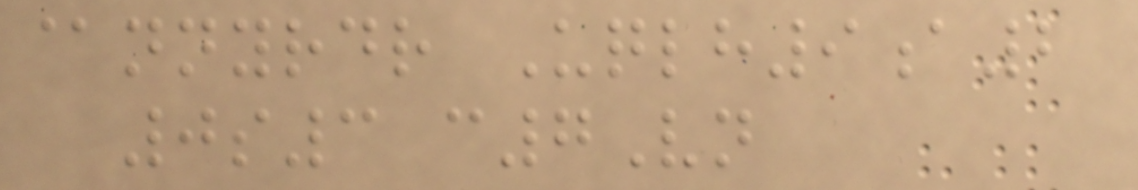@nnyrdr Uqlh9a2
0s3 c7Vn
